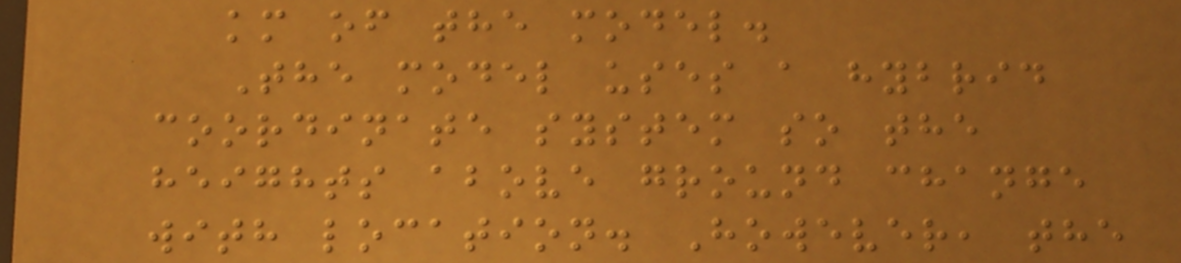km of the model.
The model uses a hybrid
coordinate system so the
heights above ground change
with location. However, the
